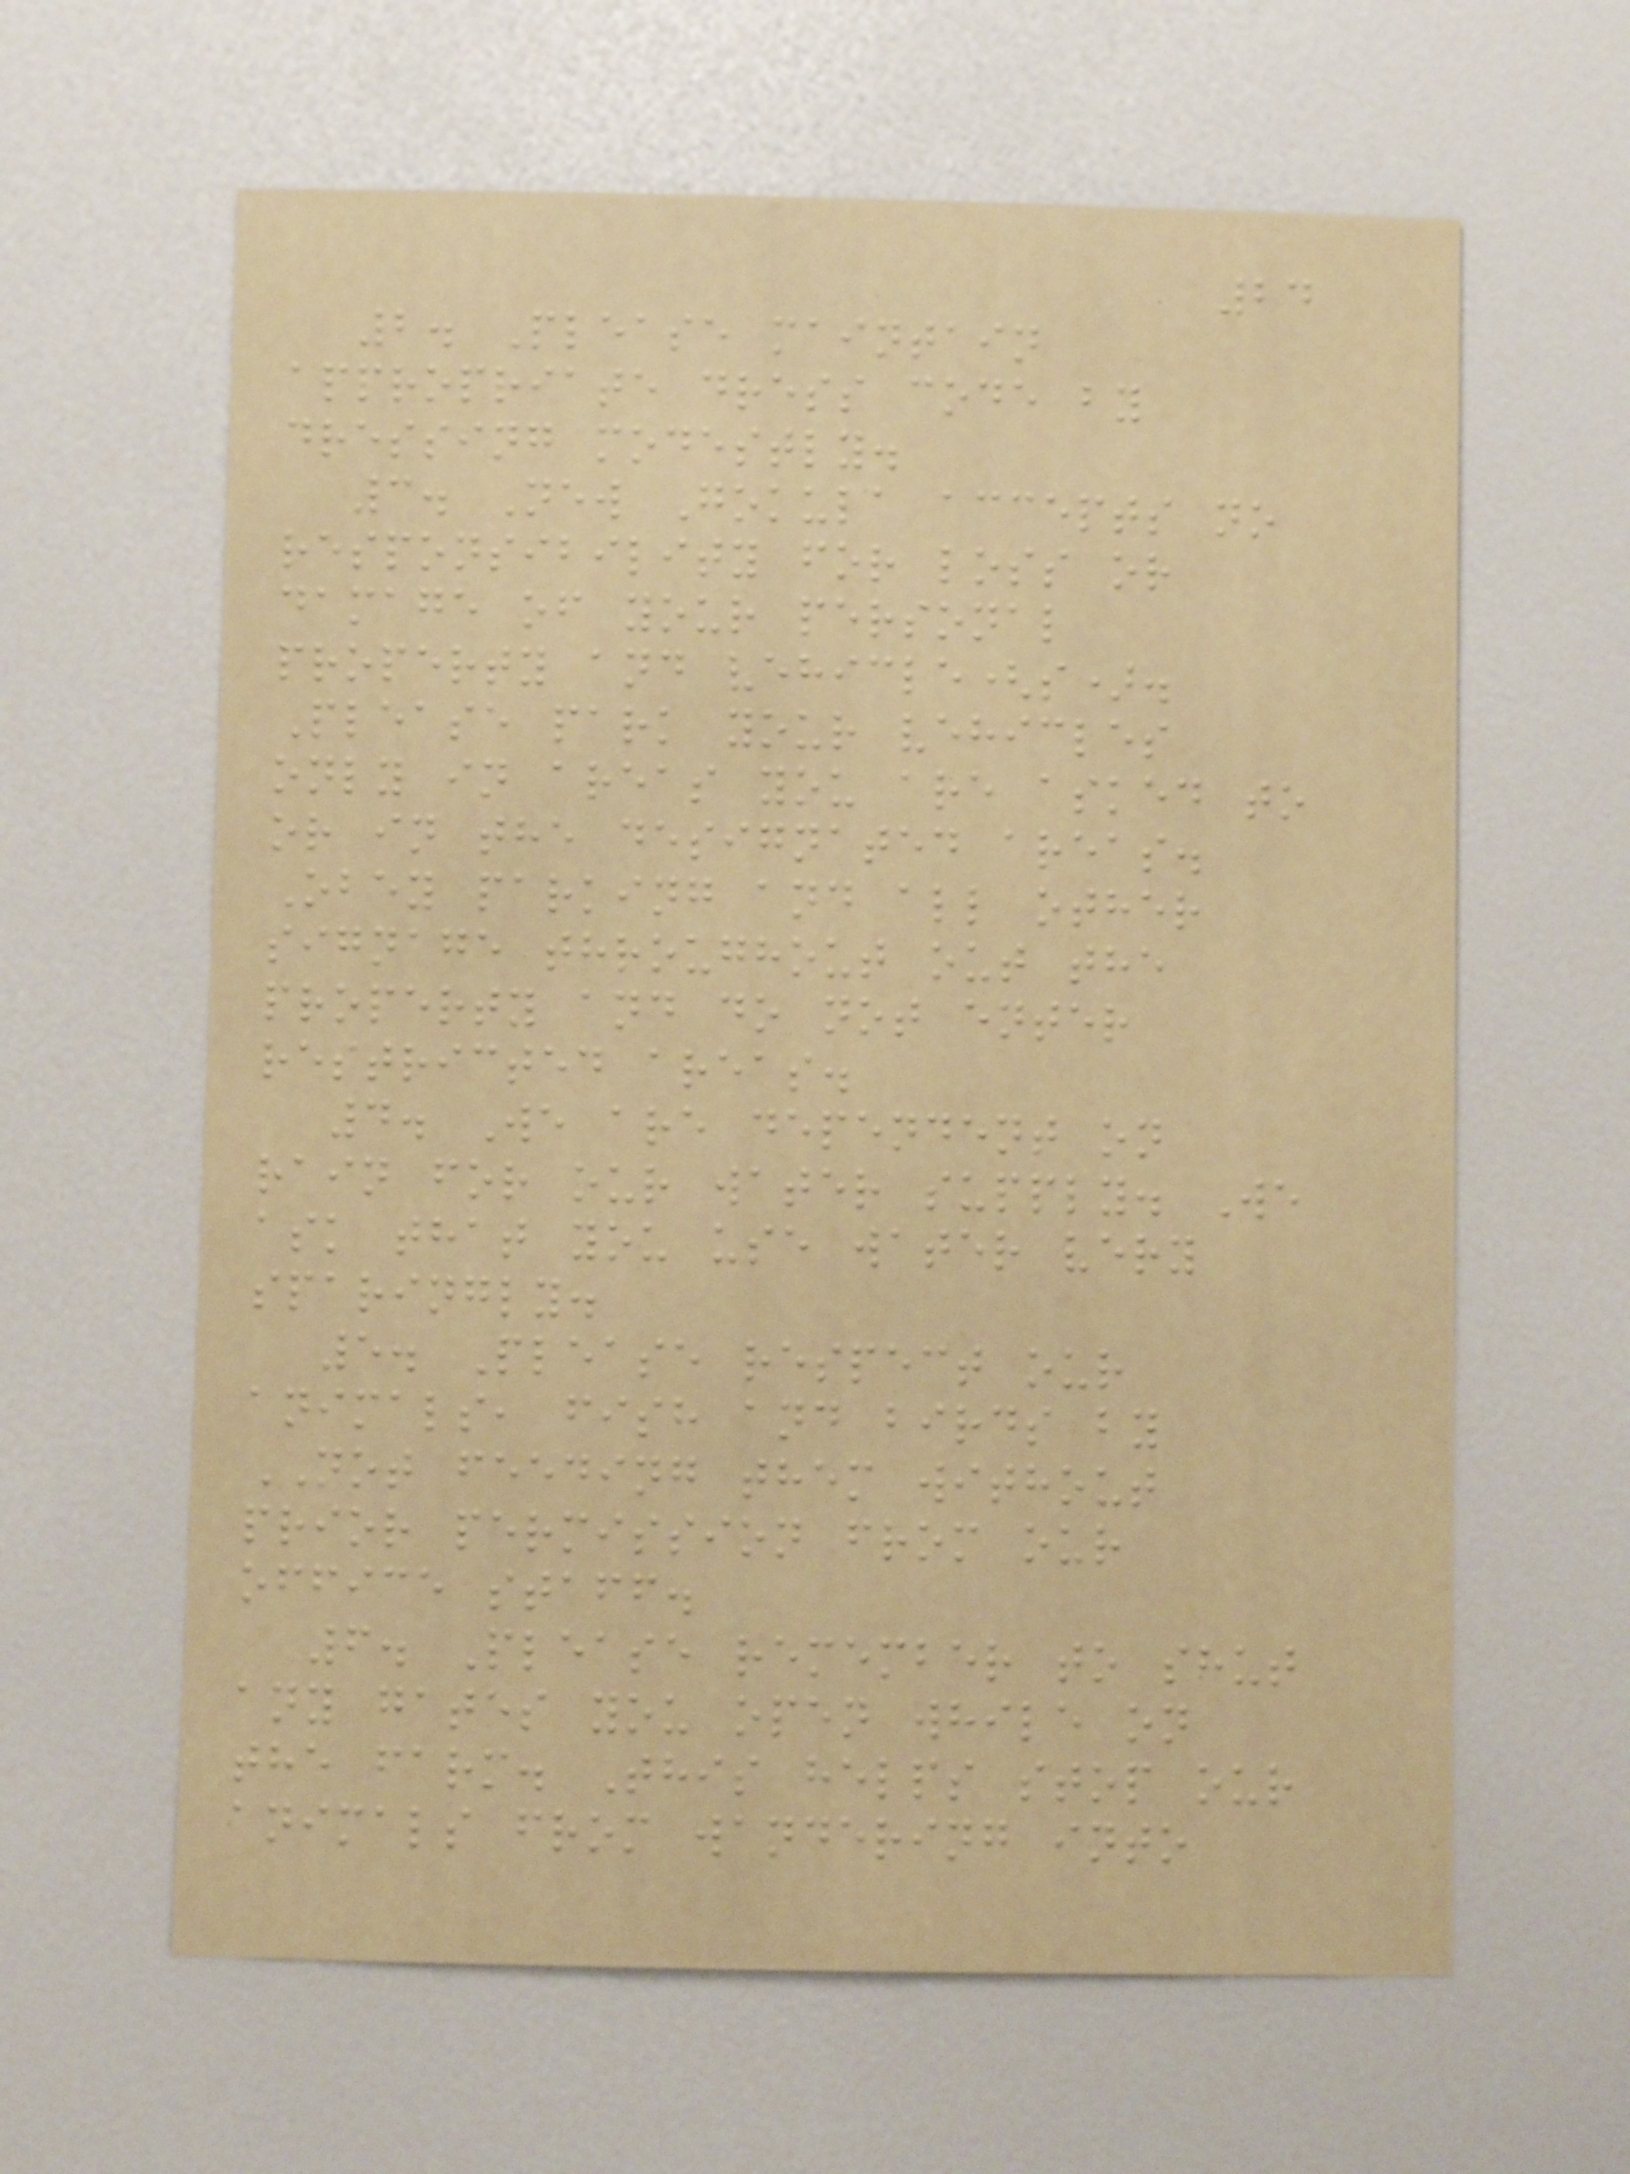24
2. Please maintain
appropriate dress code by
dressing modestly.
3. New Gokula accepts no
responsibility for loss or
damage of your personal
property and vehicle(s).
Please park your vehicles
only in areas you are asked to
or in the designated areas.
Obey parking and all other
signage throughout out the
property and do not enter
restricted areas.
4. We are dependent on
rain for our water supply. We
ask that you use water very
sparingly.
5. Please respect our
animals, fish and birds by
NOT feeding them without
prior permission from our
office staff.
6. Please remember to shut
any gates you open while on
the farm. This helps stop our
animals from wandering into
